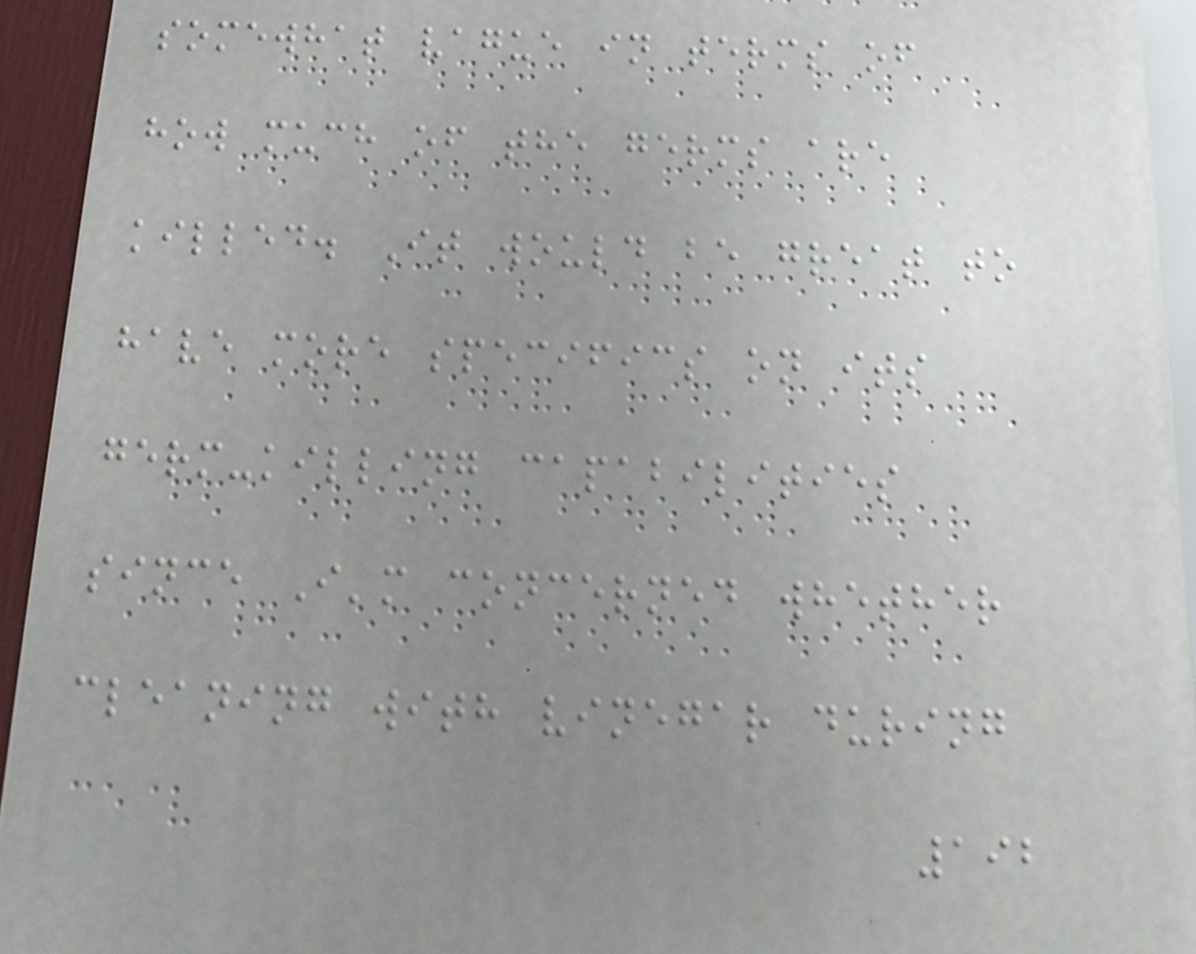somewhat vague in terms of
how much of the germs are
killed. It would be great to
have more specifics on its
germ-killing capabilities
since I'm concerned whether
cleaning with vinegar during
192
